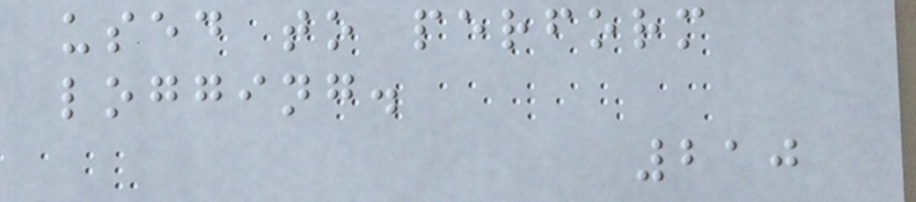used to perform
logging.
210
